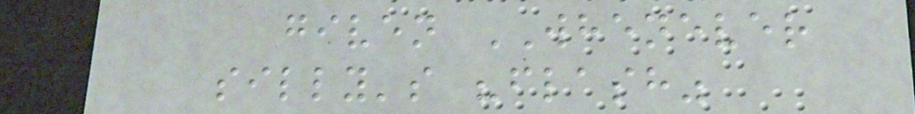given WHENEVER
silly's "flash"
